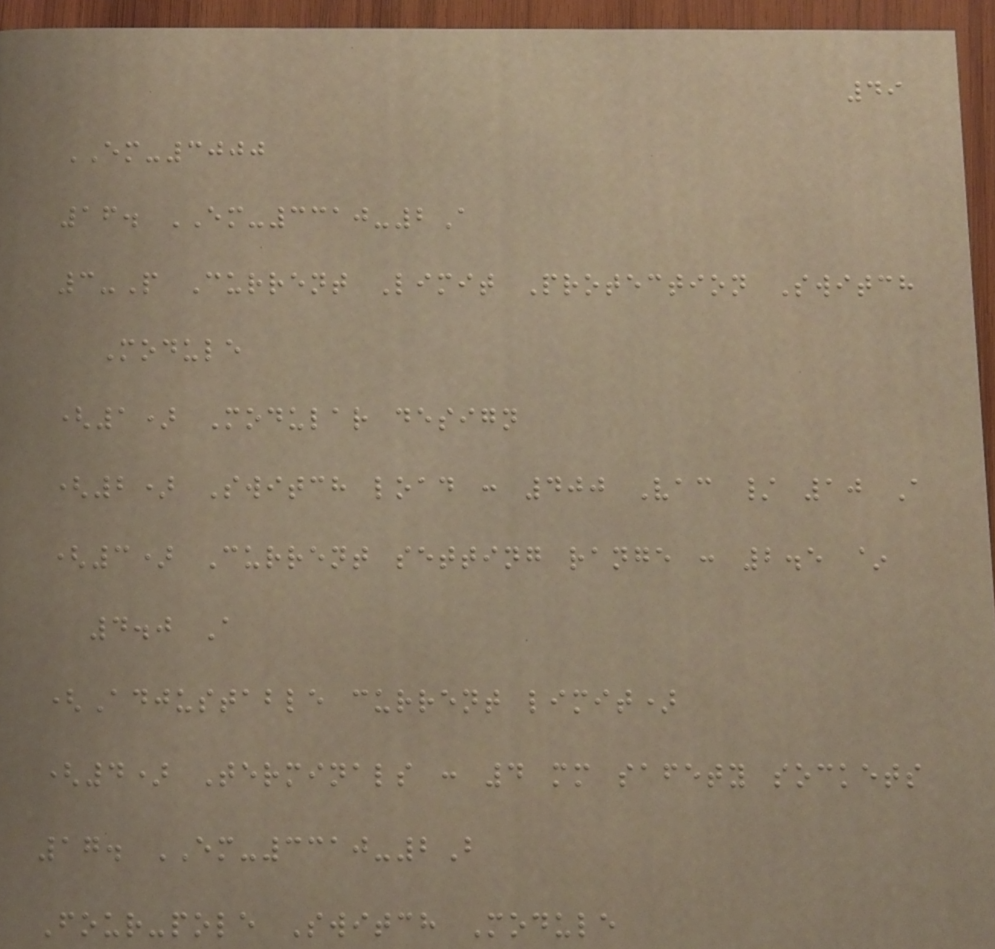49
EM-3000
16. EM-3310-2A
3-P Current Limit Protection Switch
Module
(1) Modular design
(2) Switch load : 400 Vac / 10 A
(3) Current setting range : 2.5 ~
4.0 A
(Adjustable current limit)
(4) Terminals : 4 mm safety sockets
17. EM-3310-2B
Four-pole Switch Module
